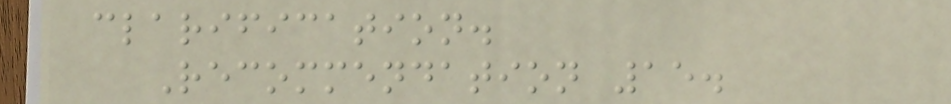clarification.
Recommendation 15.
